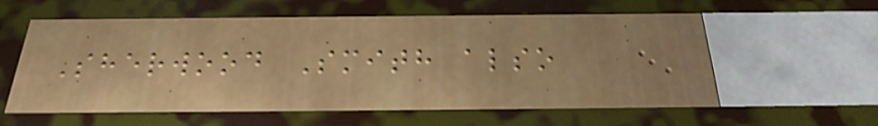Sherwood Smith also
